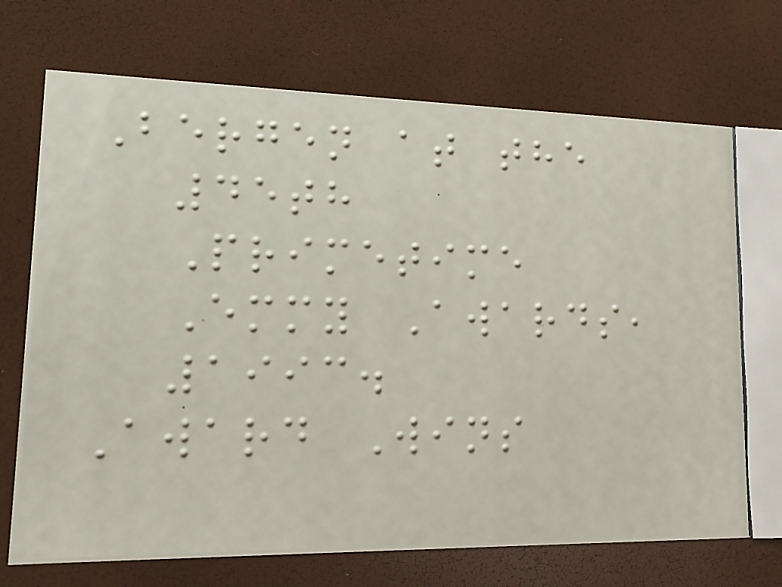Bergen at the
45th
Primetime
Emmy Awards,
1993.
Award Wins
